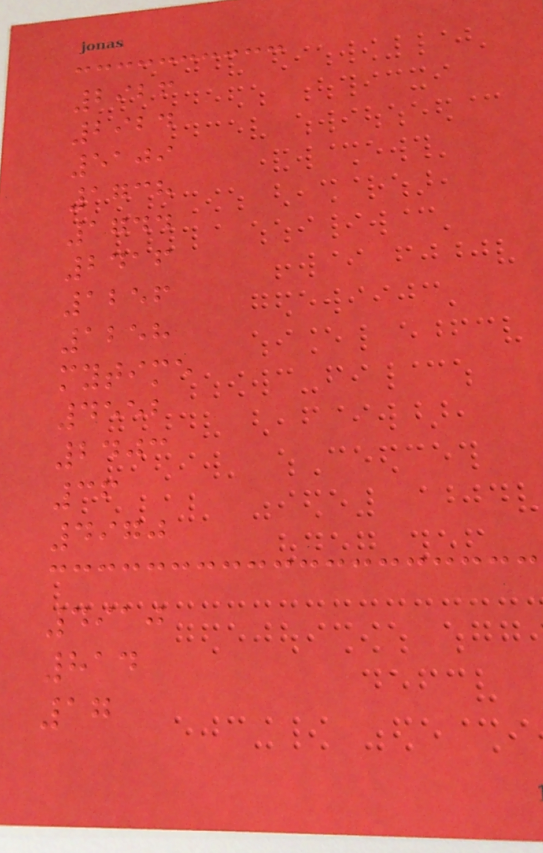2926
2924
5109
1738
1744
2416
1256
1258
mytime
4552
2403
36
4970
4910
814
17
